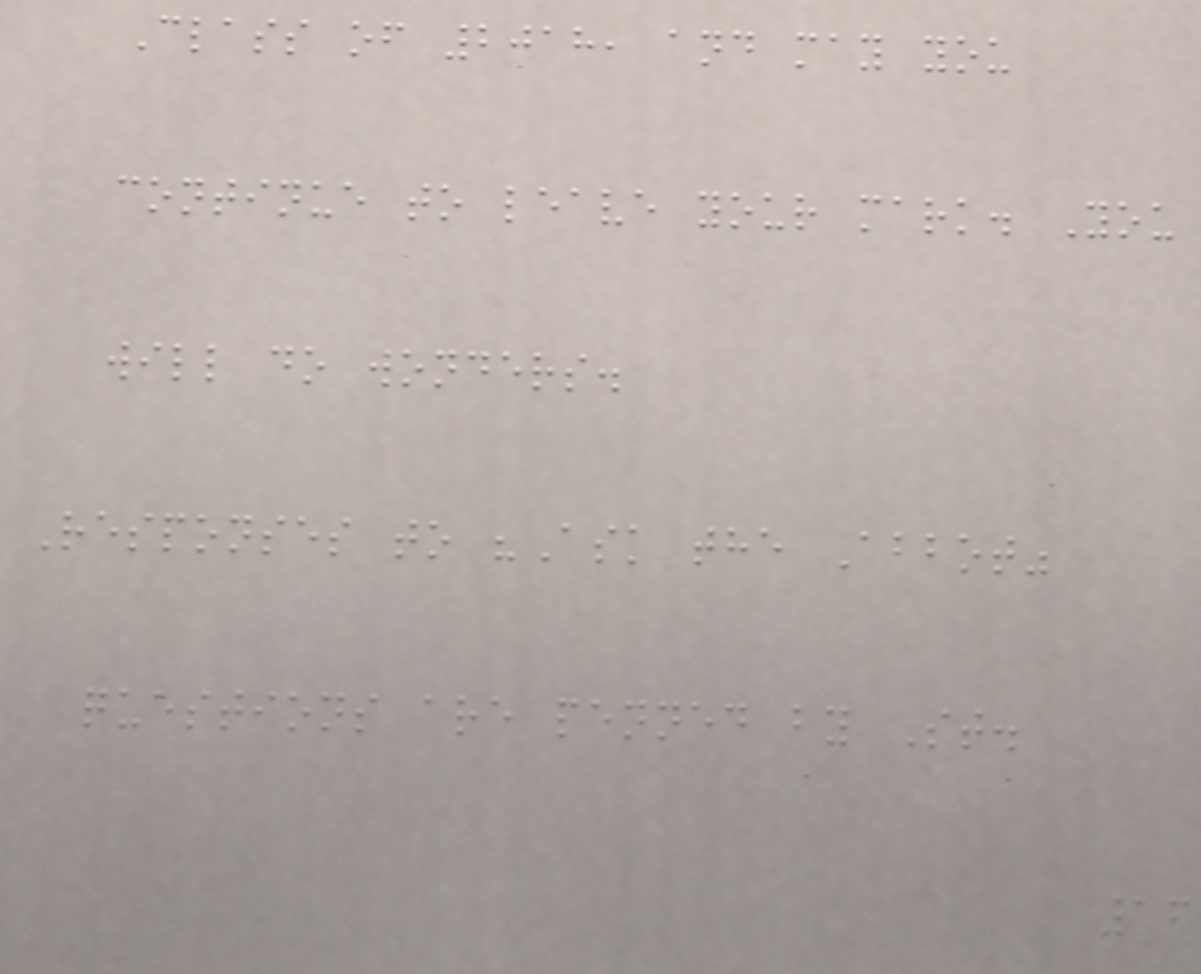Class of 2018, and may you
continue to leave your mark. You
will do wonders.
Responses to "Ask the Abbot"
questions are penned by St.
16
